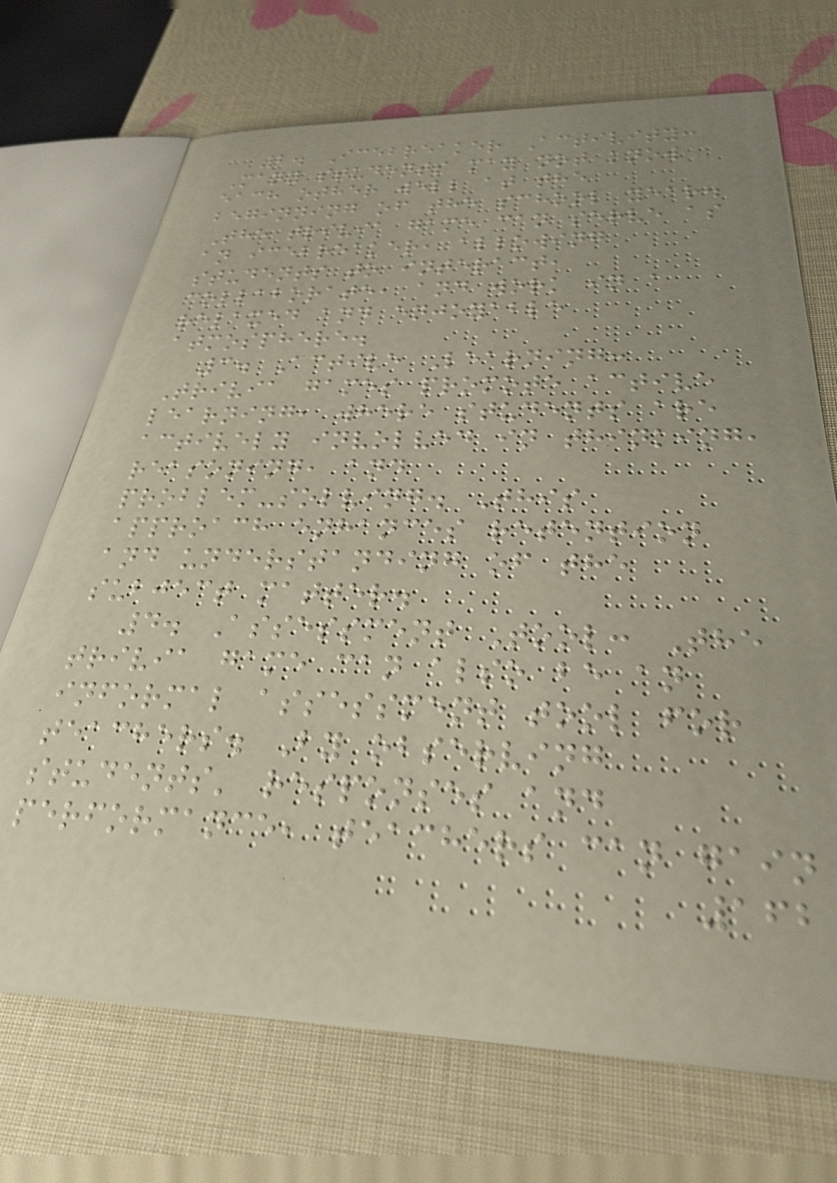2. Icebreaker Activity:
Many students may not know
each other well at the
beginning of the school year.
The trivia game can serve as
an icebreaker, allowing
students to interact,
collaborate, and work in a
relaxed and enjoyable
atmosphere.
3. Active Learning:
Trivia games promote active
learning, where students are
actively involved in thinking,
reasoning, and
problem-solving. This
approach enhances retention
and understanding of the
subject matter.
4. Assessment Tool: The
trivia game can also be an
informal assessment tool for
teachers. By observing
students' responses and
performance, teachers can gain
162
